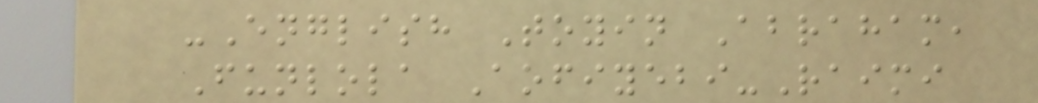-English Toyin Abraham,
Funlola Aofiyebi-Raimi
